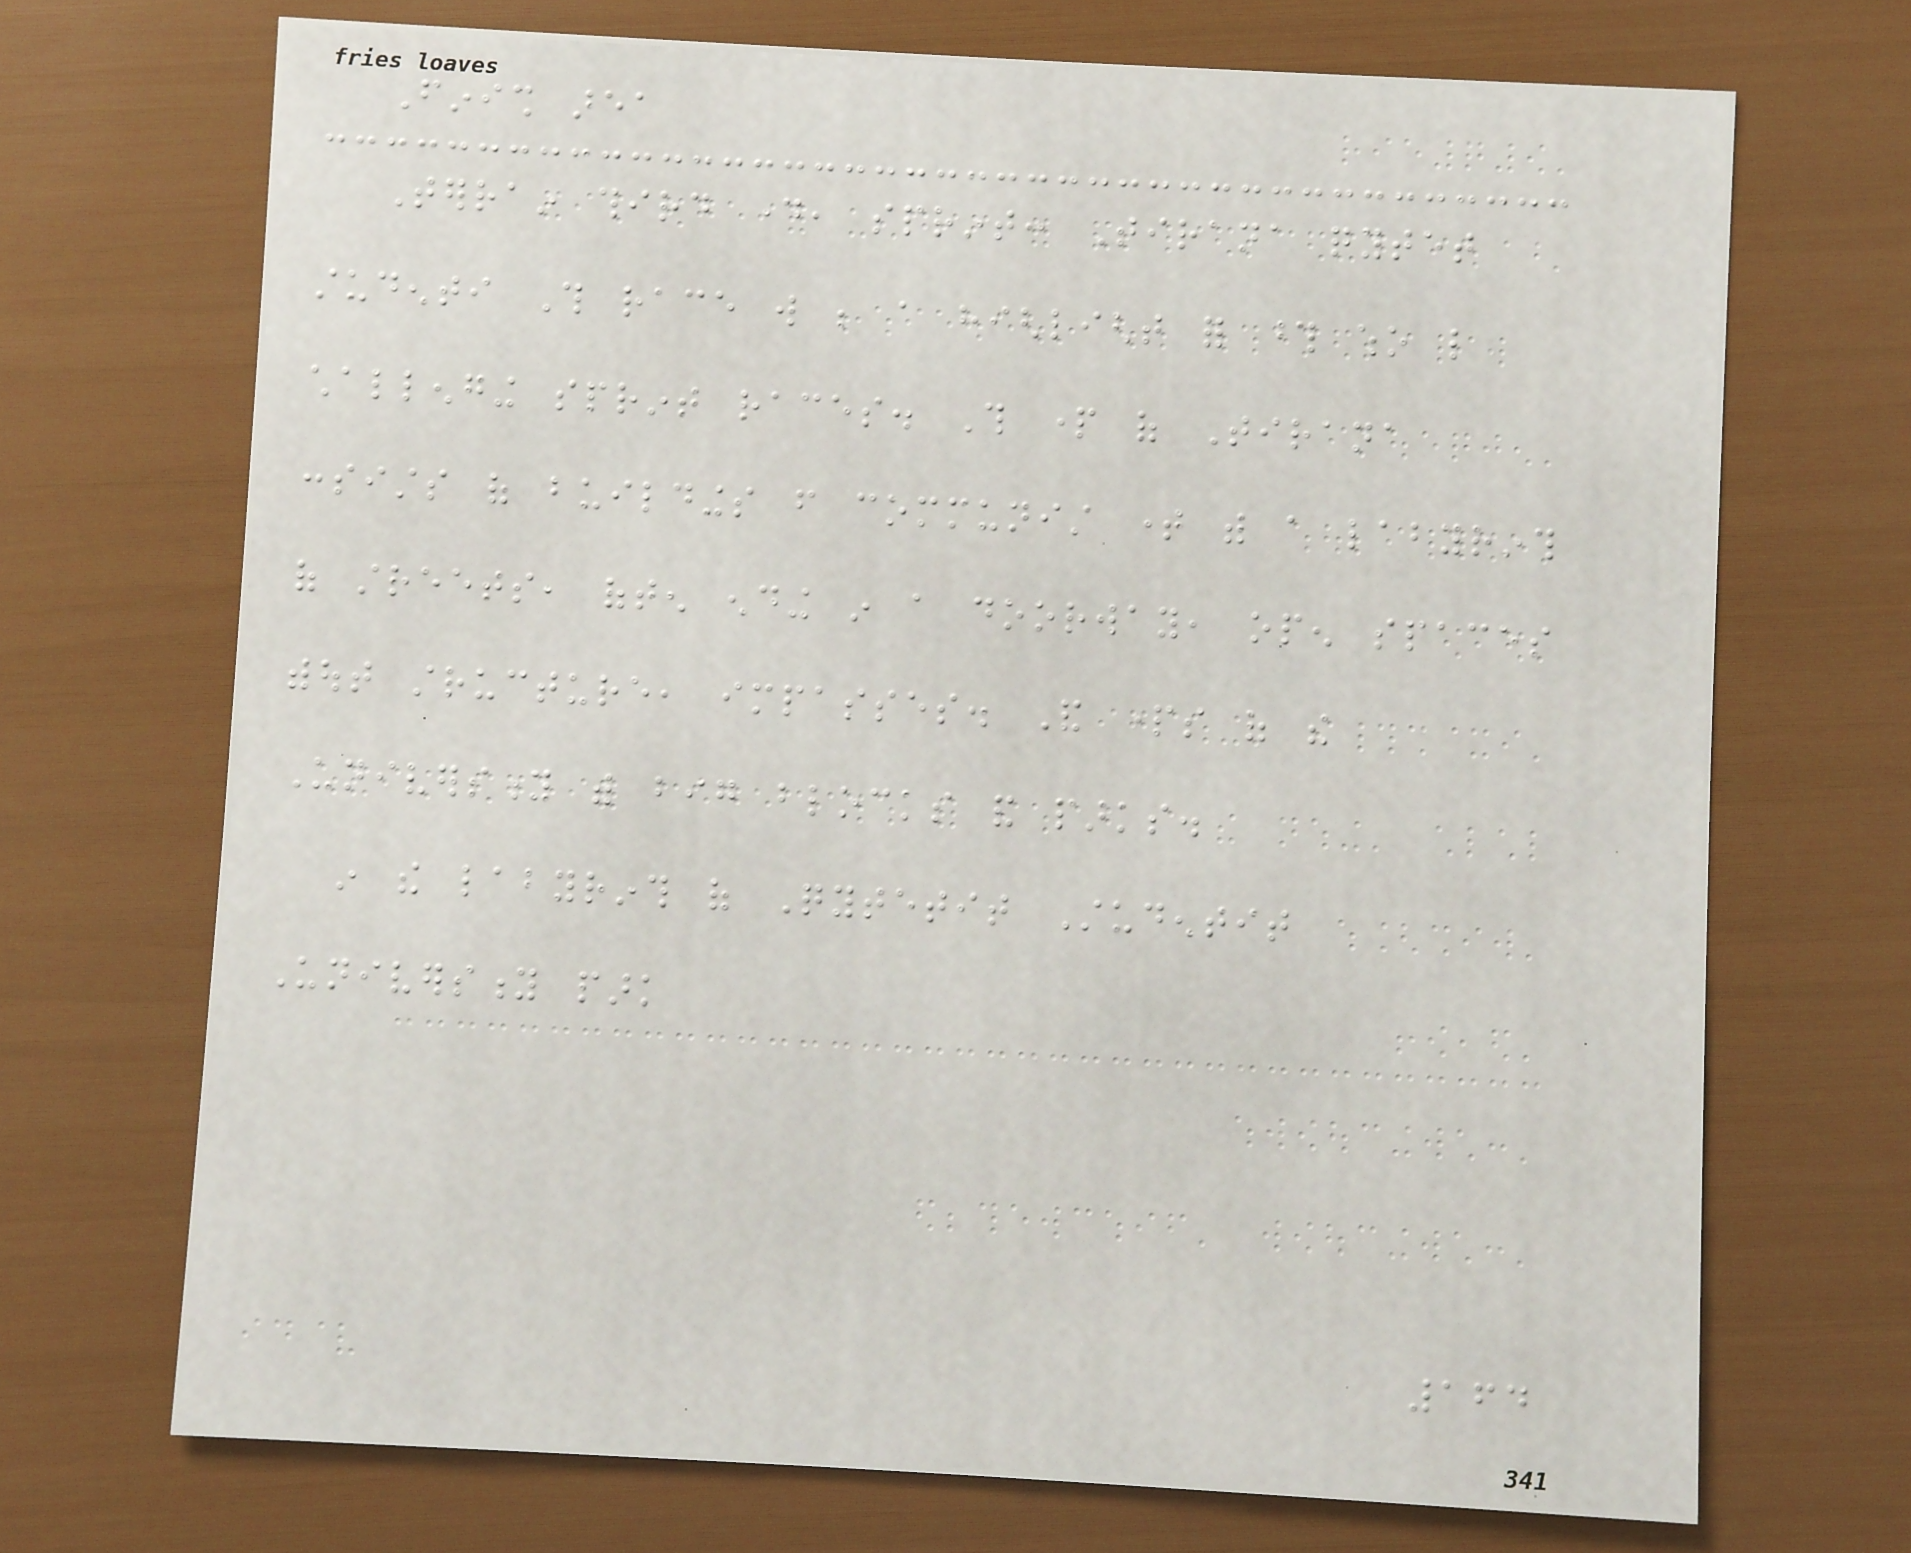Finish area
Terrain third day, sprint: Tirana qytet
studenti This race will be a highlight for those who like
challenging sprint races. This part of Tirana
consists of buildings from communist time with a labyrinth
of streets, often ending in a doorway, open spaces
without structure, impasses. And parts of the
University with big blocks and parks.
in the labyrinth of Qytetit Studentit
University park
164
